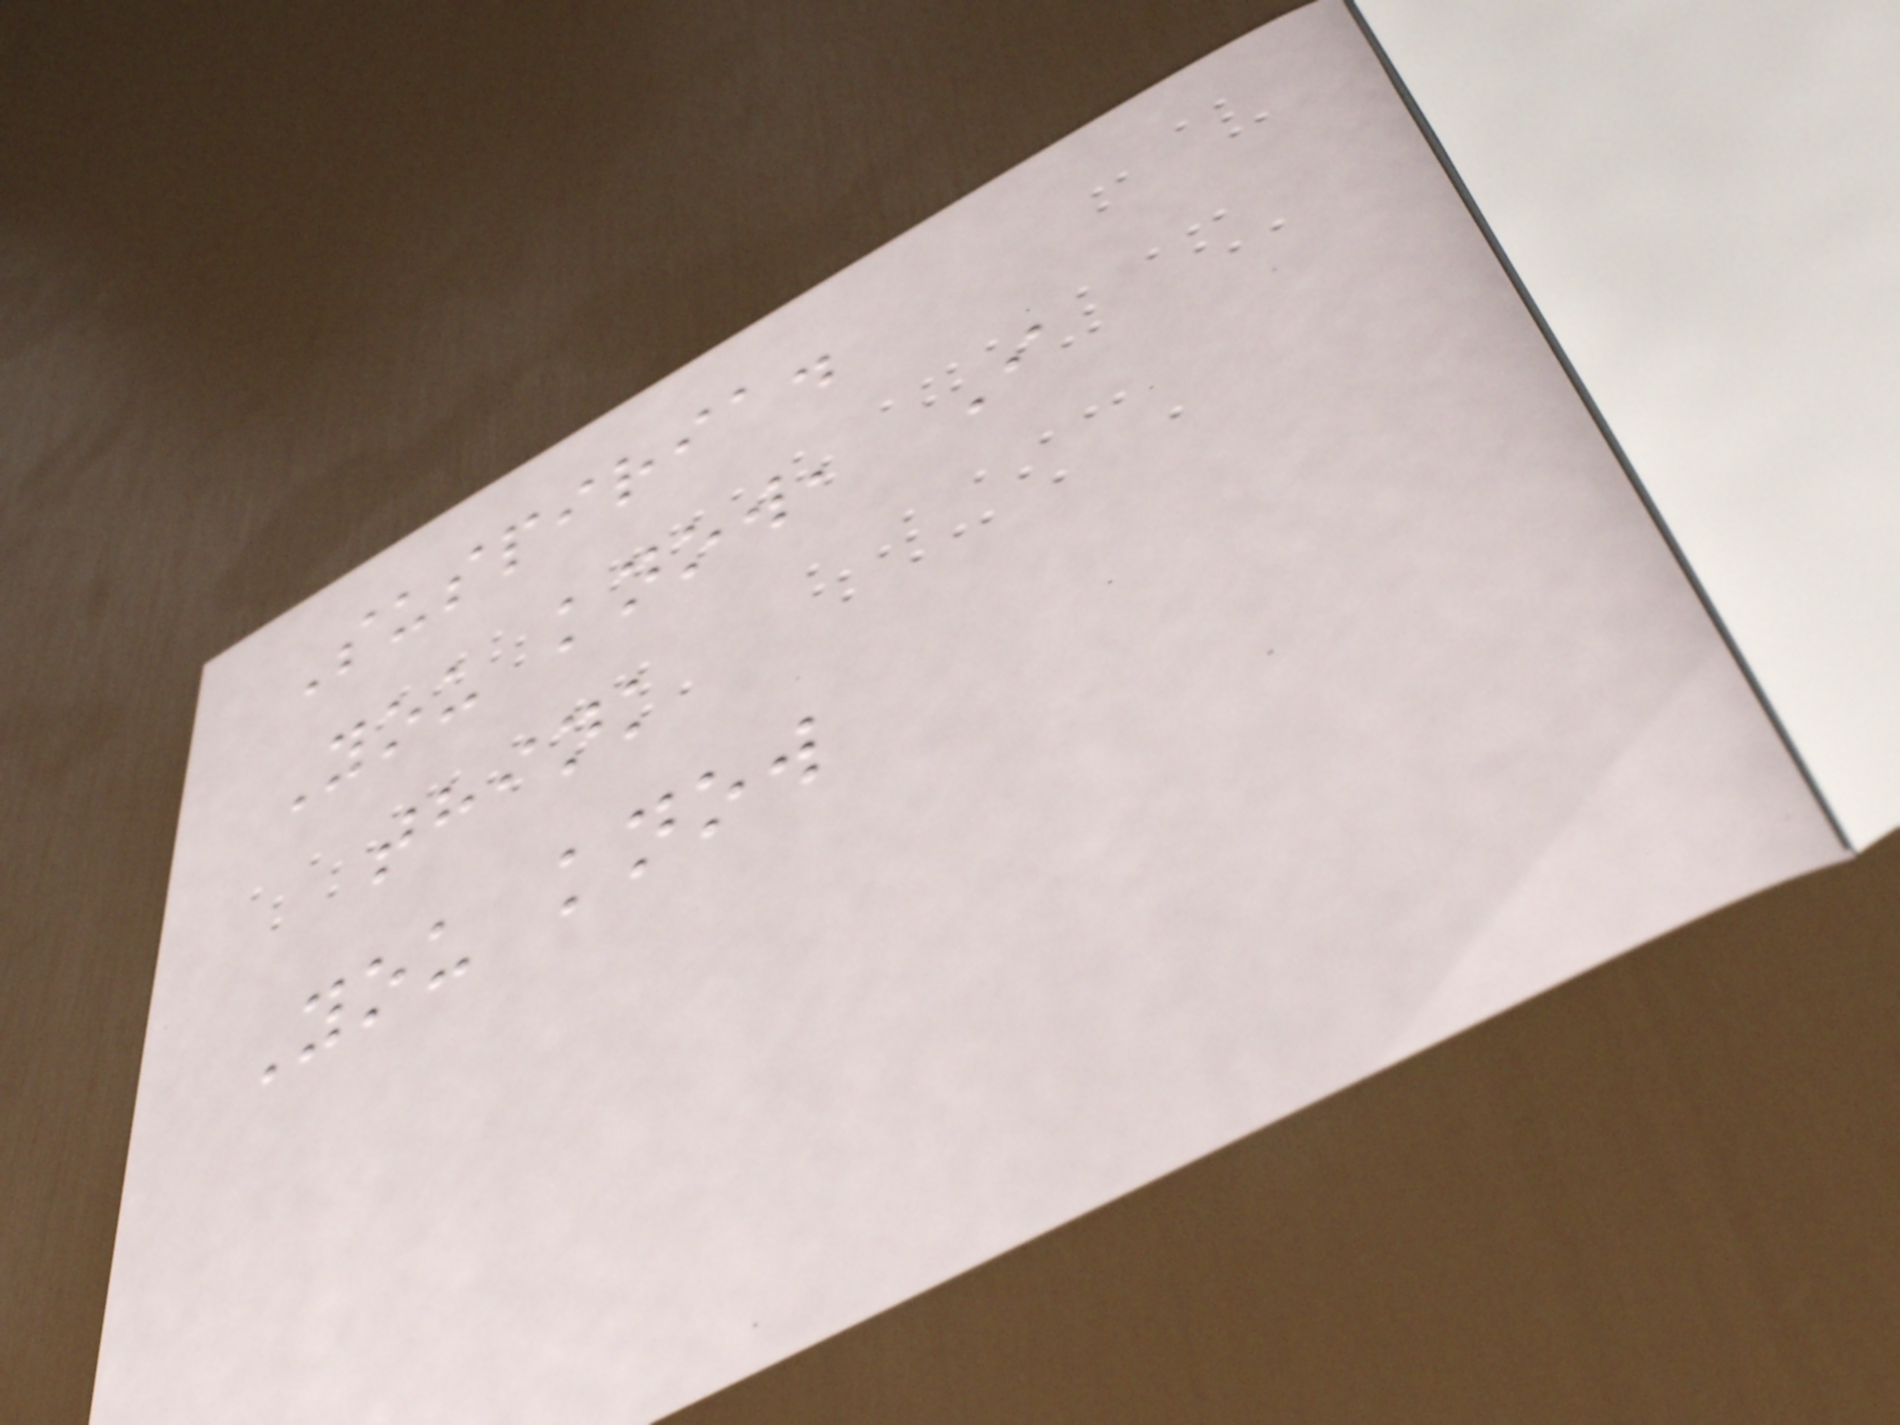Suspiria.
You know, I
think
You know
